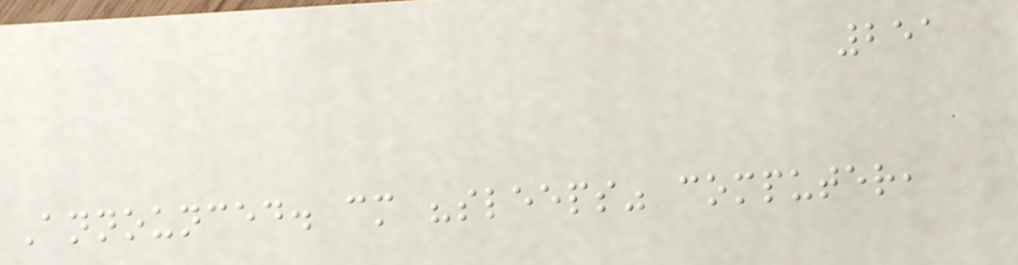251
Announced. cm "sleeps" computer,
